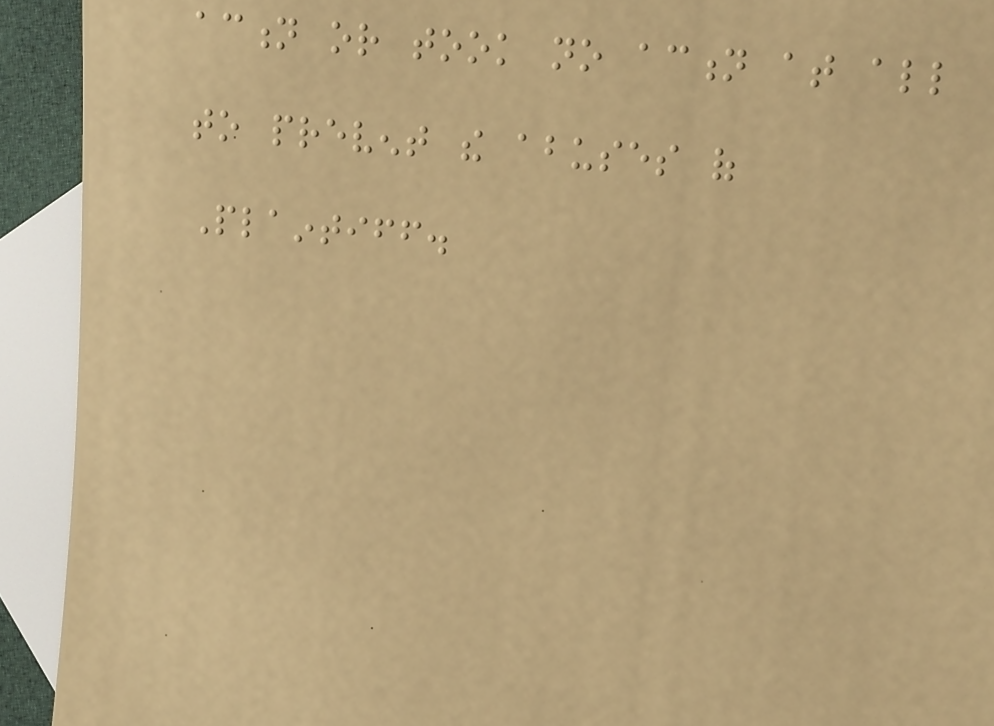action or took no action at all
to prevent the abuses of
Plaintiff.
